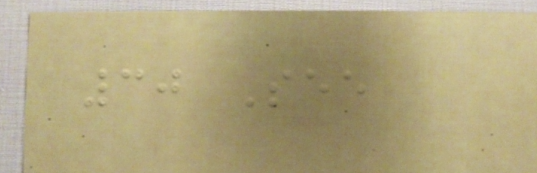30 See
